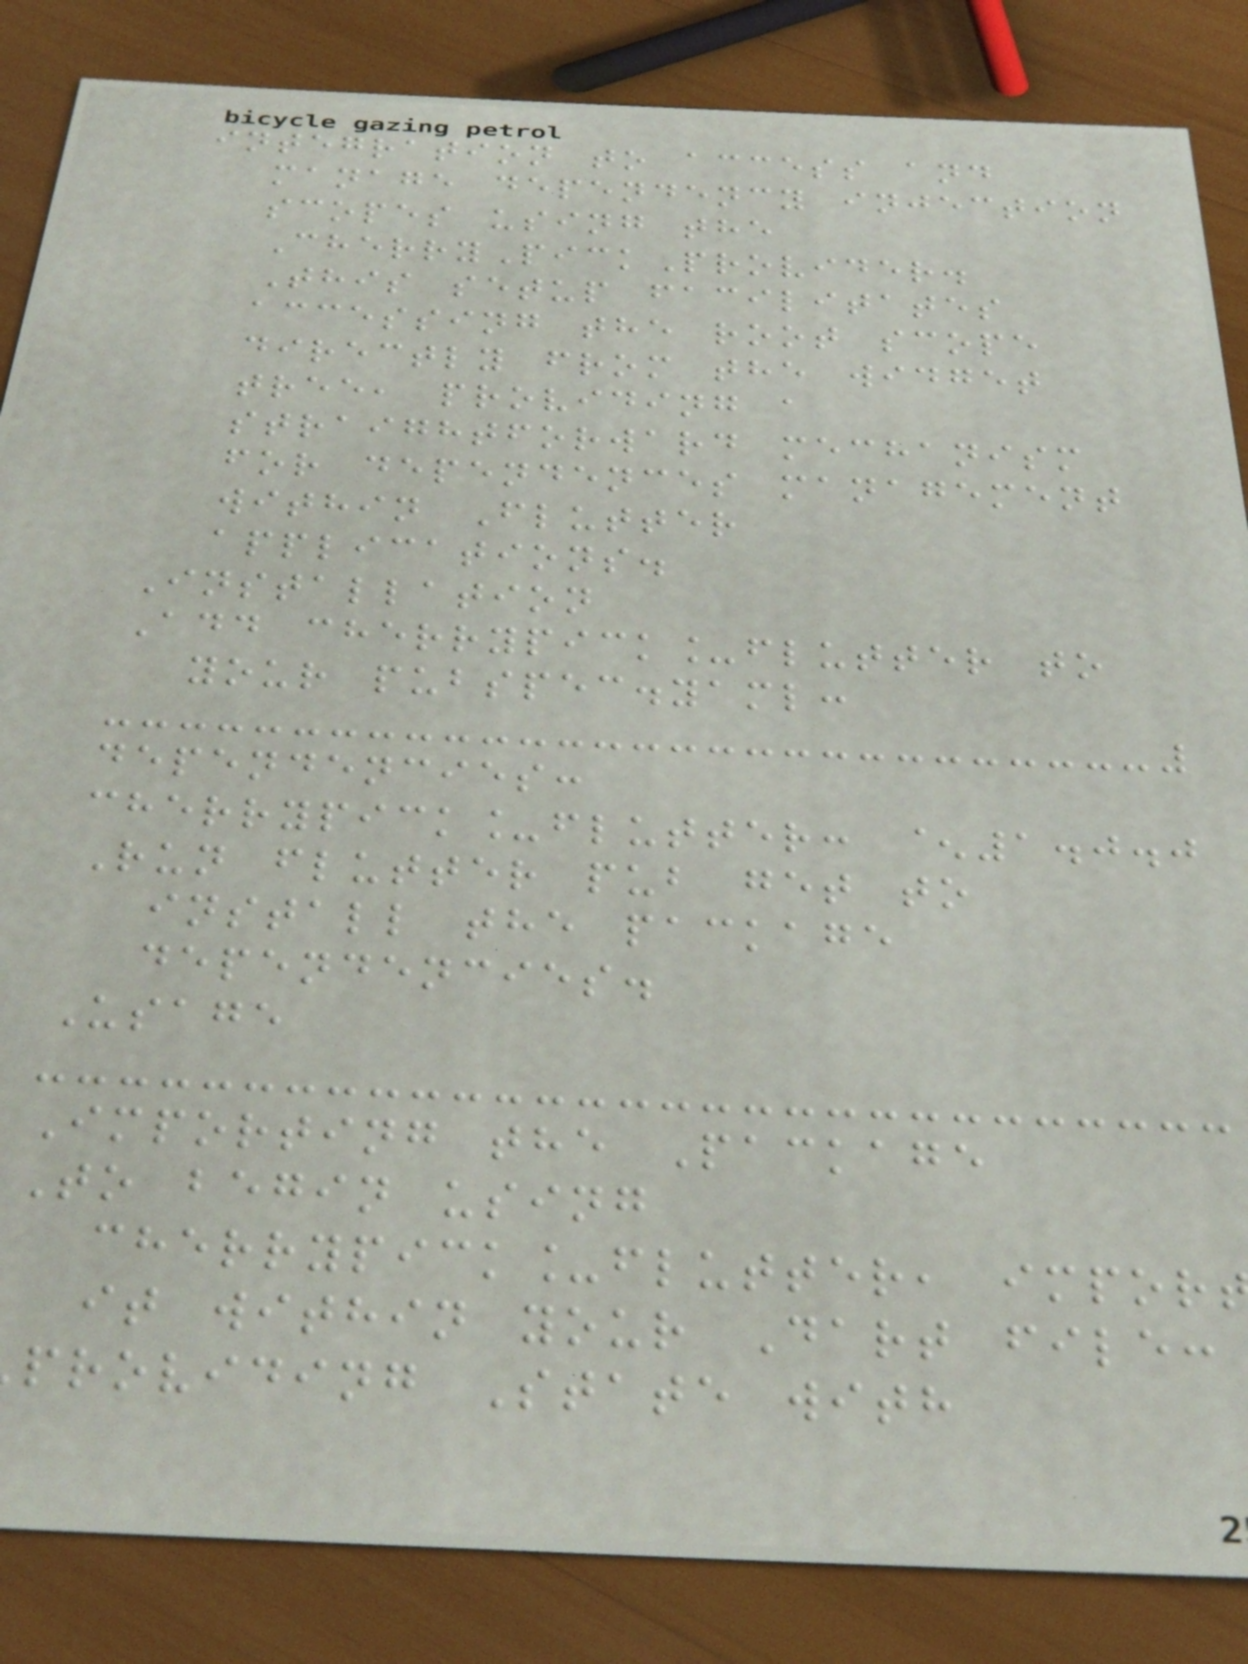integration to access and
manage dependency injection
scopes using the
CherryPickProvider.
This setup facilitates
accessing the root scope
directly from the widget
tree, providing a
straightforward mechanism
for dependences management
within Flutter
applications.
Installation
Add cherrypick_flutter to
your pubspec.yaml:
dependencies:
cherrypick_flutter: ^1.0.0
Run flutter pub get to
install the package
dependencies.
Usage
Importing the Package
To begin using
cherrypick_flutter, impor
it within your Dart file:
providing State with
